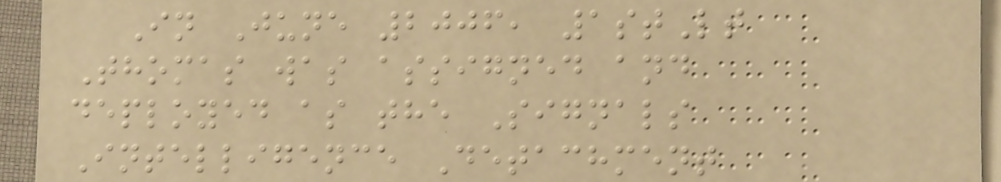In June 2006, 1stLt
Thomas was assigned and
deployed as the Signals
Intelligence Detachment
